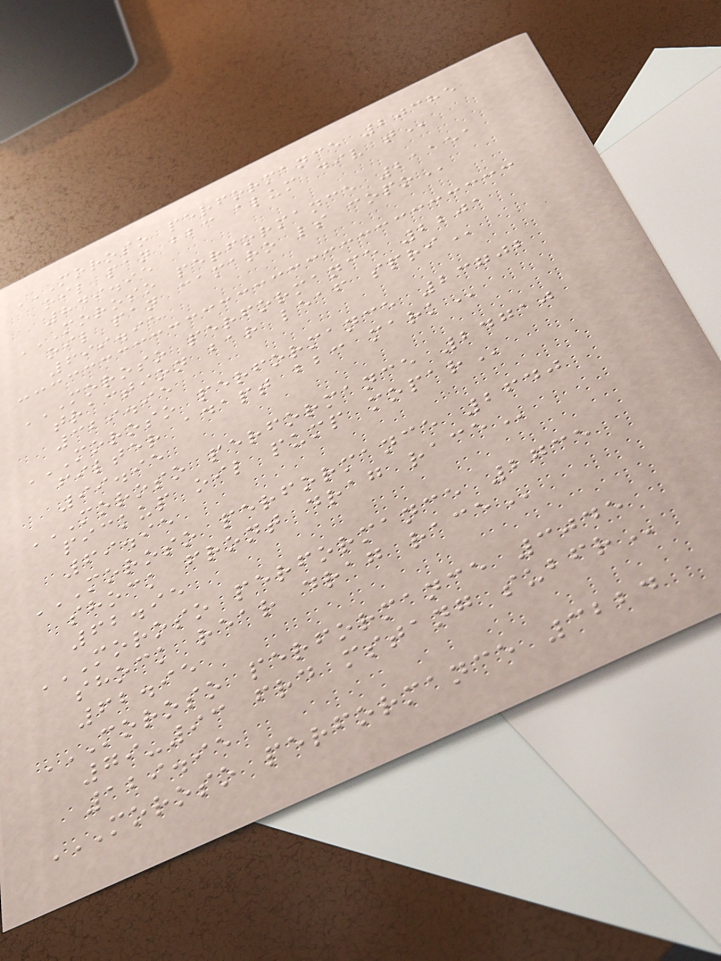MOROSO PERFORMANCE 20385
OIL PAN BBC ALUM DIV T
849.95
MOROSO PERFORMANCE 21151
OIL PAN CAMARO LS COPO
699.95
MOROSO PERFORMANCE 2201
TRACTION BAR LEAF SPRI
329.95
MOROSO PERFORMANCE 23702
FILTER ADAPT BBC MARK
99.95
MOROSO PERFORMANCE 24710
PICKUP OIL PUMP MOPAR
69.95
MOROSO PERFORMANCE 2640
SHOCK FRONT DRAG RACE
62.95
MOROSO PERFORMANCE 2735
SHOCK REAR DRAG RACE
62.95
MOROSO PERFORMANCE 3045
79-93 FRD MSTANG SUBFR
129.95
MOROSO PERFORMANCE 3224
